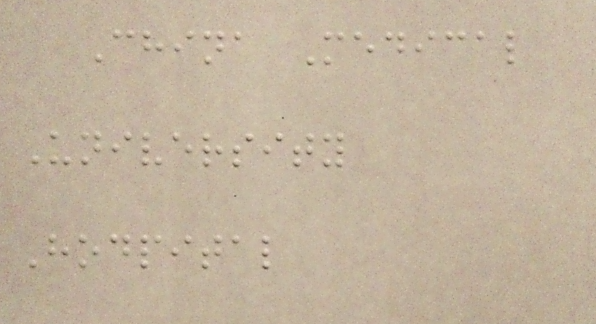China Medical
University
Hodpital
